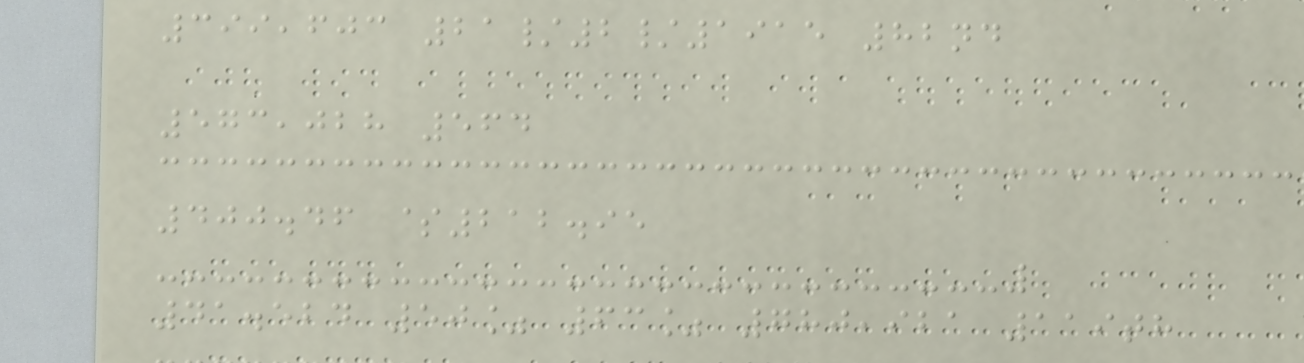399,603 21/2/1915 82nd
573,028 564
400.46 $212.95
41.524 50% 63% 780,921 119th
